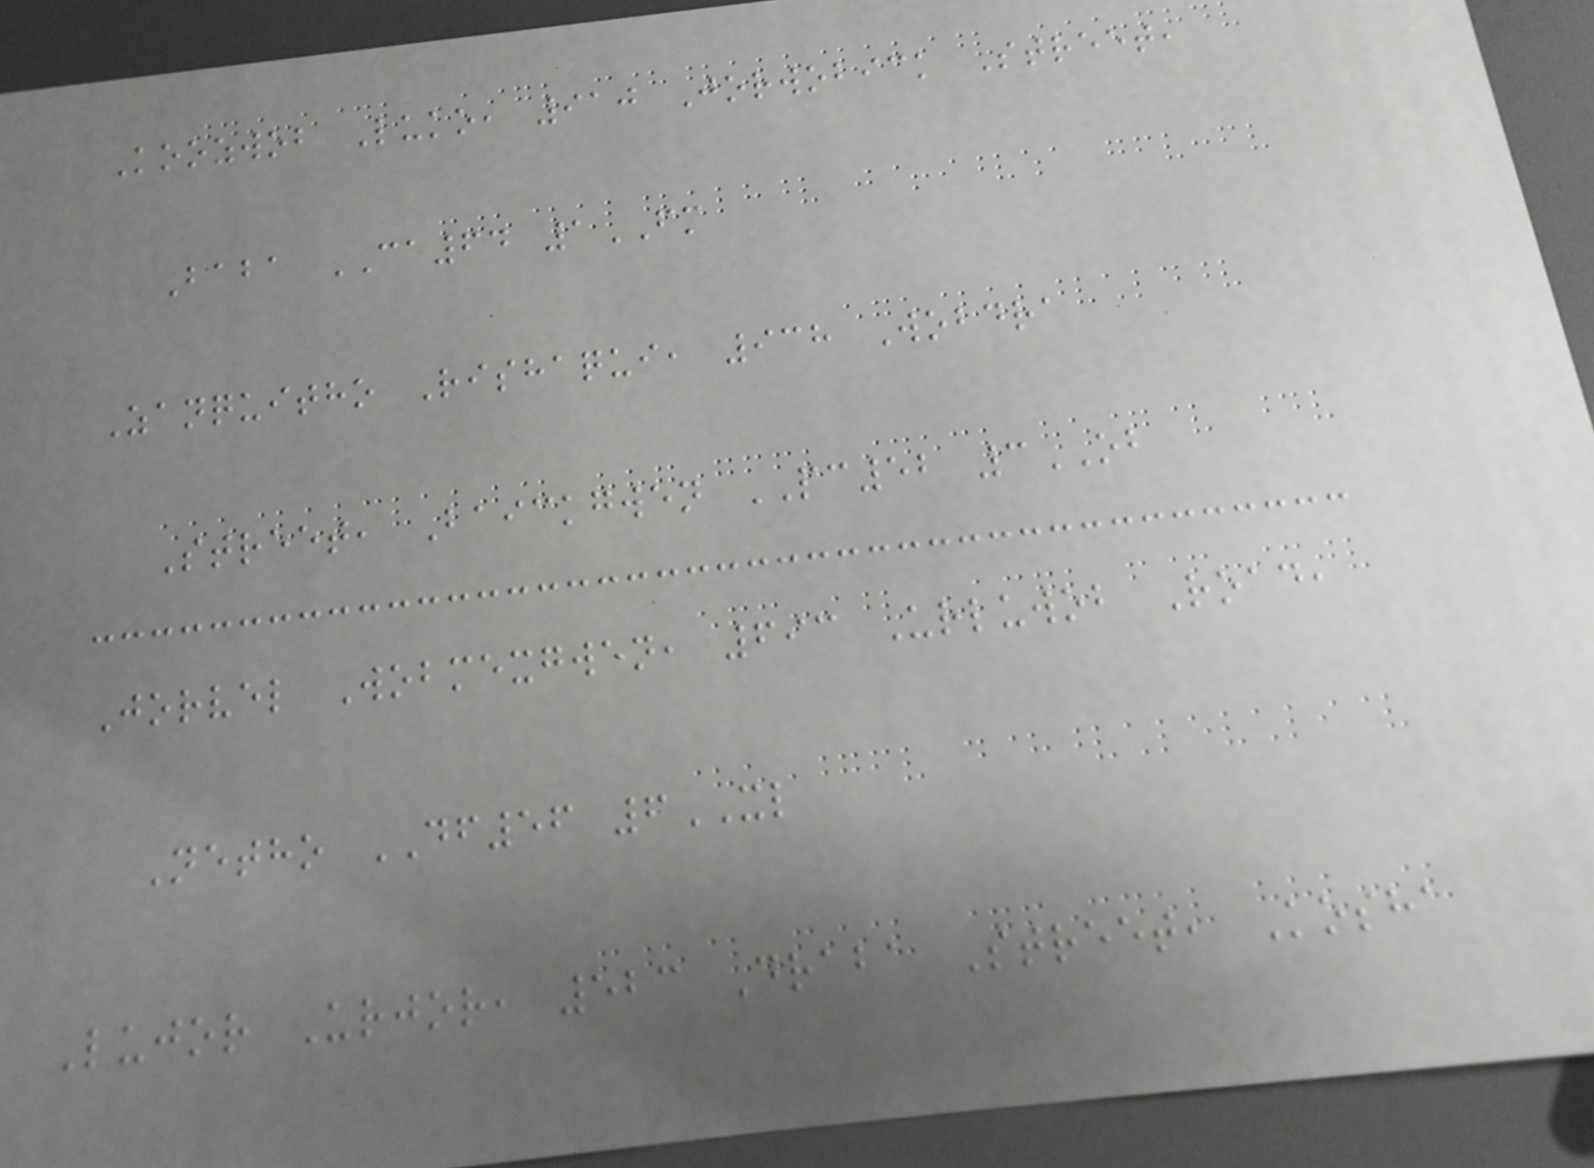Koozwob Luko, 910 Jorwobick Street,
Baba CA64 1FM
Zanquitho Rishaqui, 938 Wobdra
Street, Baickgwen PC52 3OB
Jorvel Wobmexgwen, 693 Urluwob Road,
Netho DF56 6XL
Lujor Urjor, 523 Draba Street, Kosha
